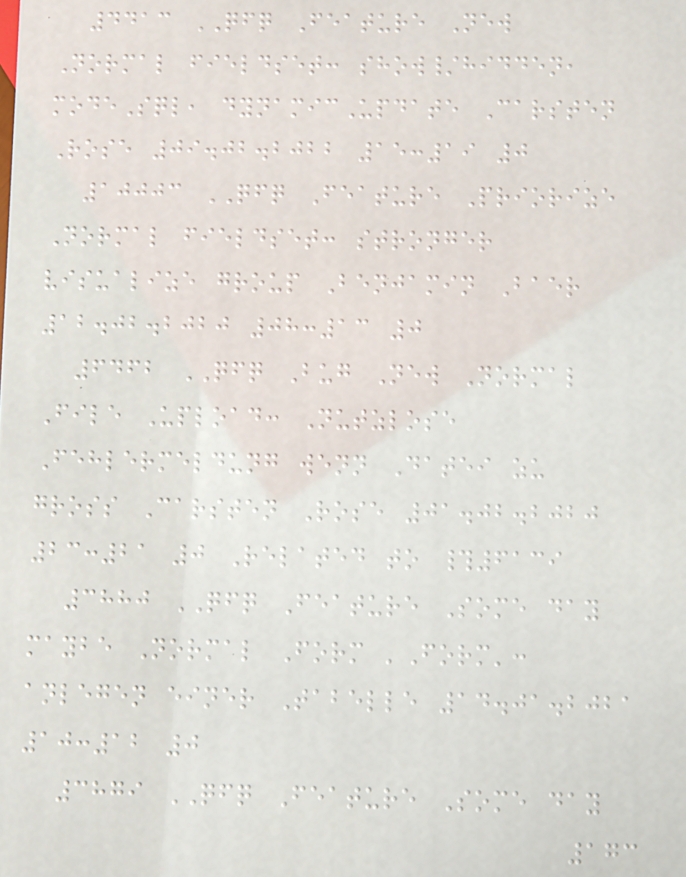4413 QFQ Feature New
Normal fieldset: show/hidden,
modeSql, dynamicUpdate Carsten
Rose 09.02.2022 15:19 0
10003 QFQ Feature Priorize
Normal fieldset: stronger
visualize group Benjamin Baer
12.02.2020 08:13 0
6462 QFQ Bug New Normal
File Upload: Nutzlose
Fehlermeldung wenn Datei zu
gross Carsten Rose 01.02.2020
23:21 0 Related to #6139
3880 QFQ Feature Some day
maybe Normal Form 'Form':
anlegen einer Tabelle 14.01.2021
10:12 0
3879 QFQ Feature Some day
173
